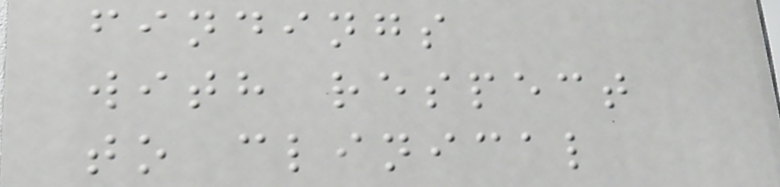findings
with respect
to clinical
